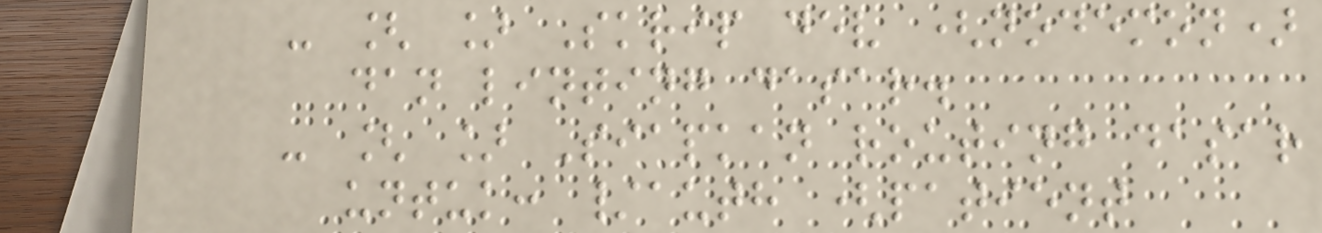- [ ] Skrip dev (nodemon)
dan linting dasar.
- [ ] Siapkan routing dasar
untuk: /auth (patient
